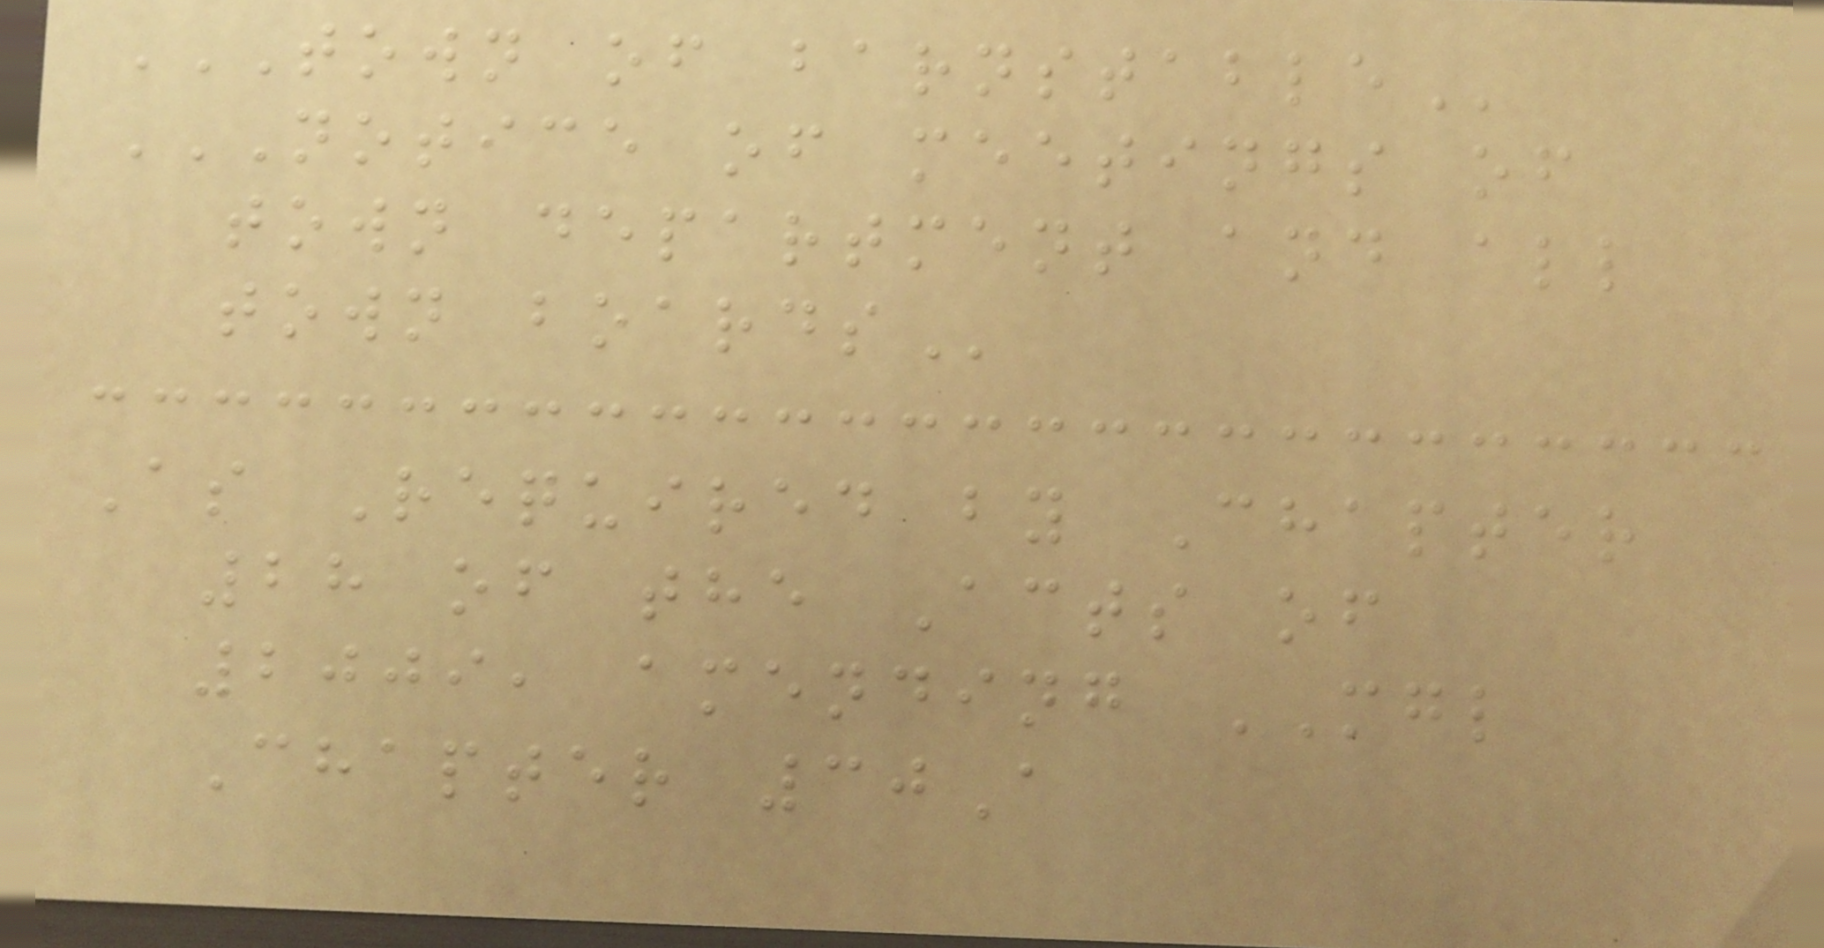TOWN OF BARNSTABLE
NOTICE OF MEETINGS OF
TOWN DEPARTMENT AND ALL
TOWN BOARDS
As Required by Chapter
28 of the Acts of
2009, amending MGL
Chapter 30A
